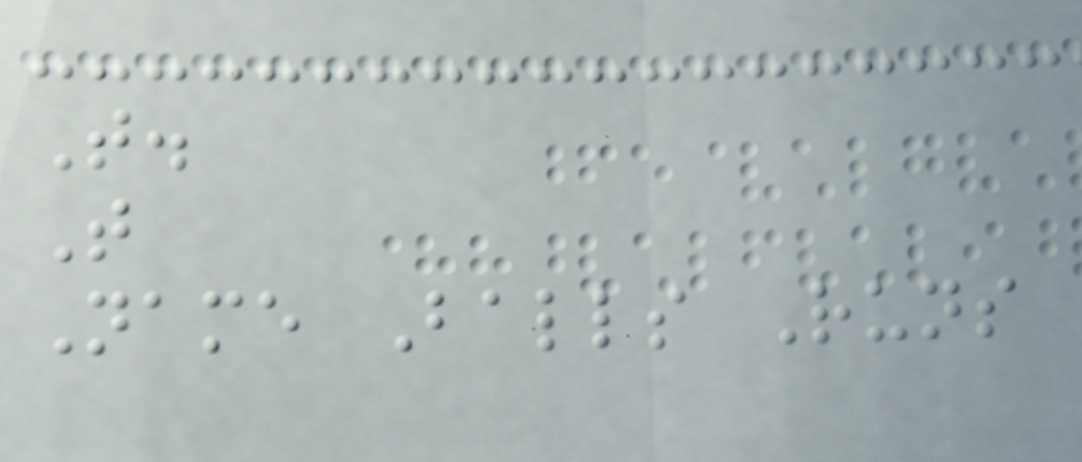T.
T
Name Balls Runs
